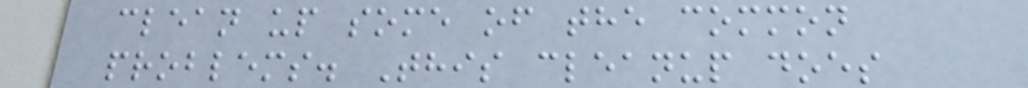clean up some of the common
problems. This cleanup does
